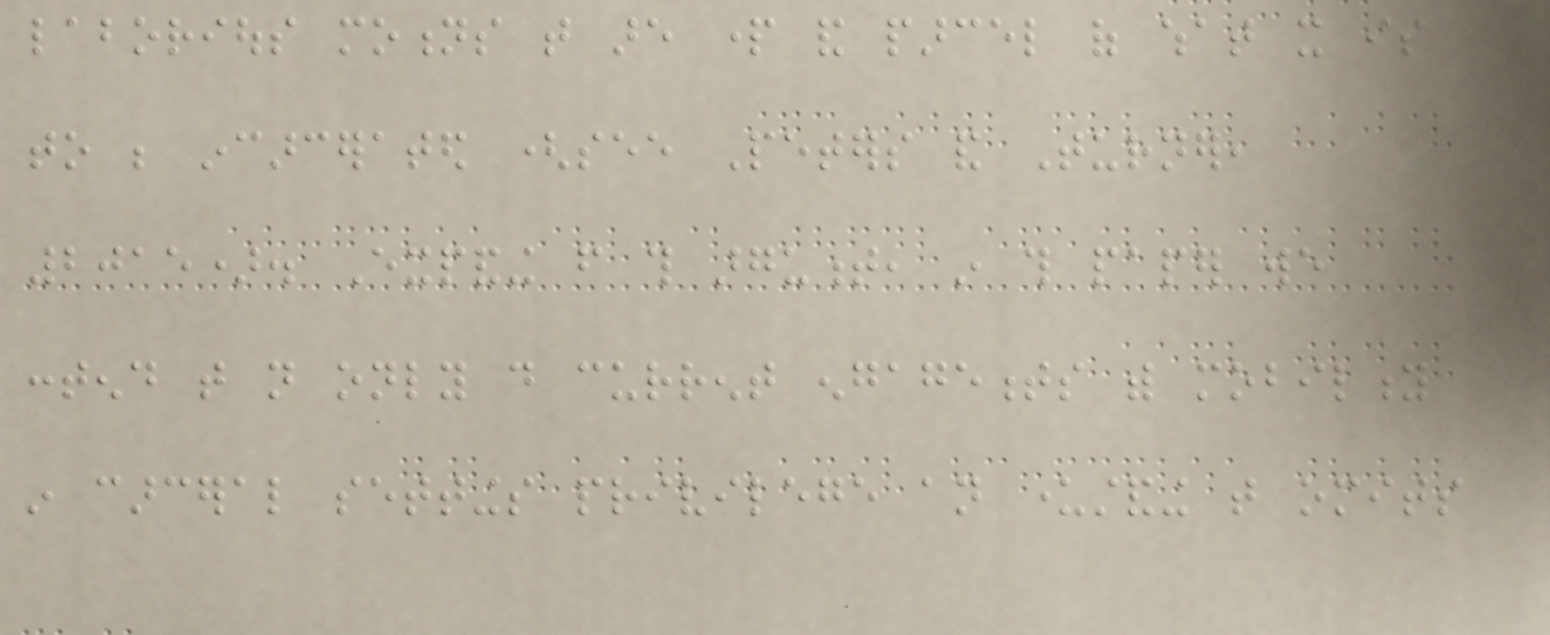laborious motions that are part and parcel of what it is
to be incarcerated (see Peters and Turner,
2015). Expanding from this argument, in this paper we
contend that not only do current engagements with mobility
in carceral settings privilege an understanding that omits
